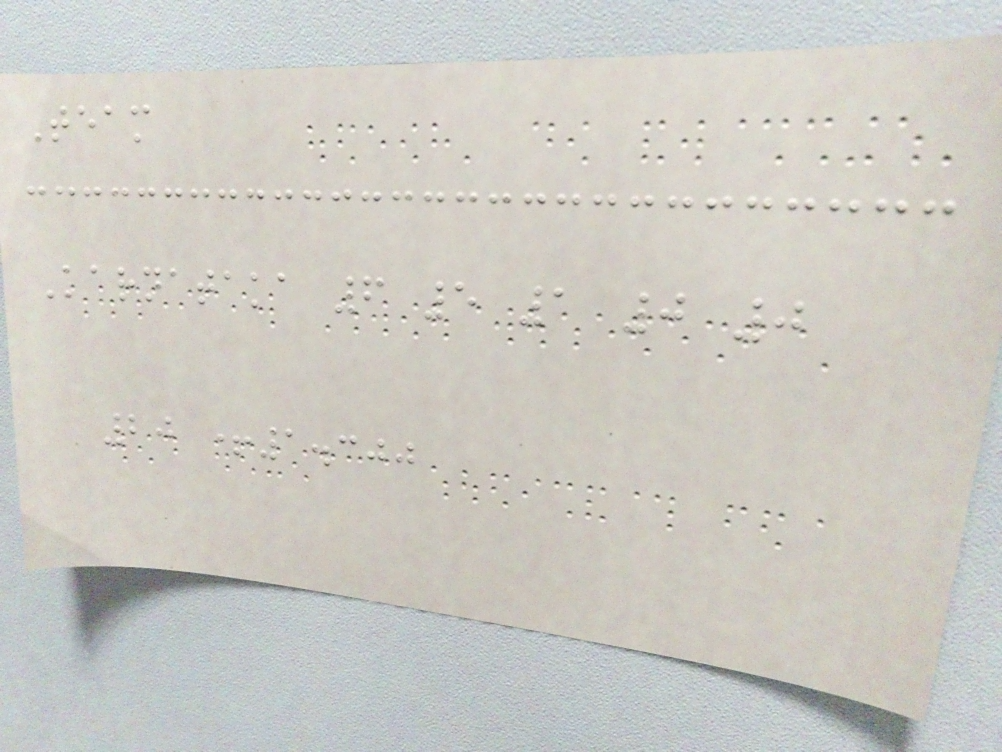Team
Karnataka 6 5 1 0 0
20 +1.300
